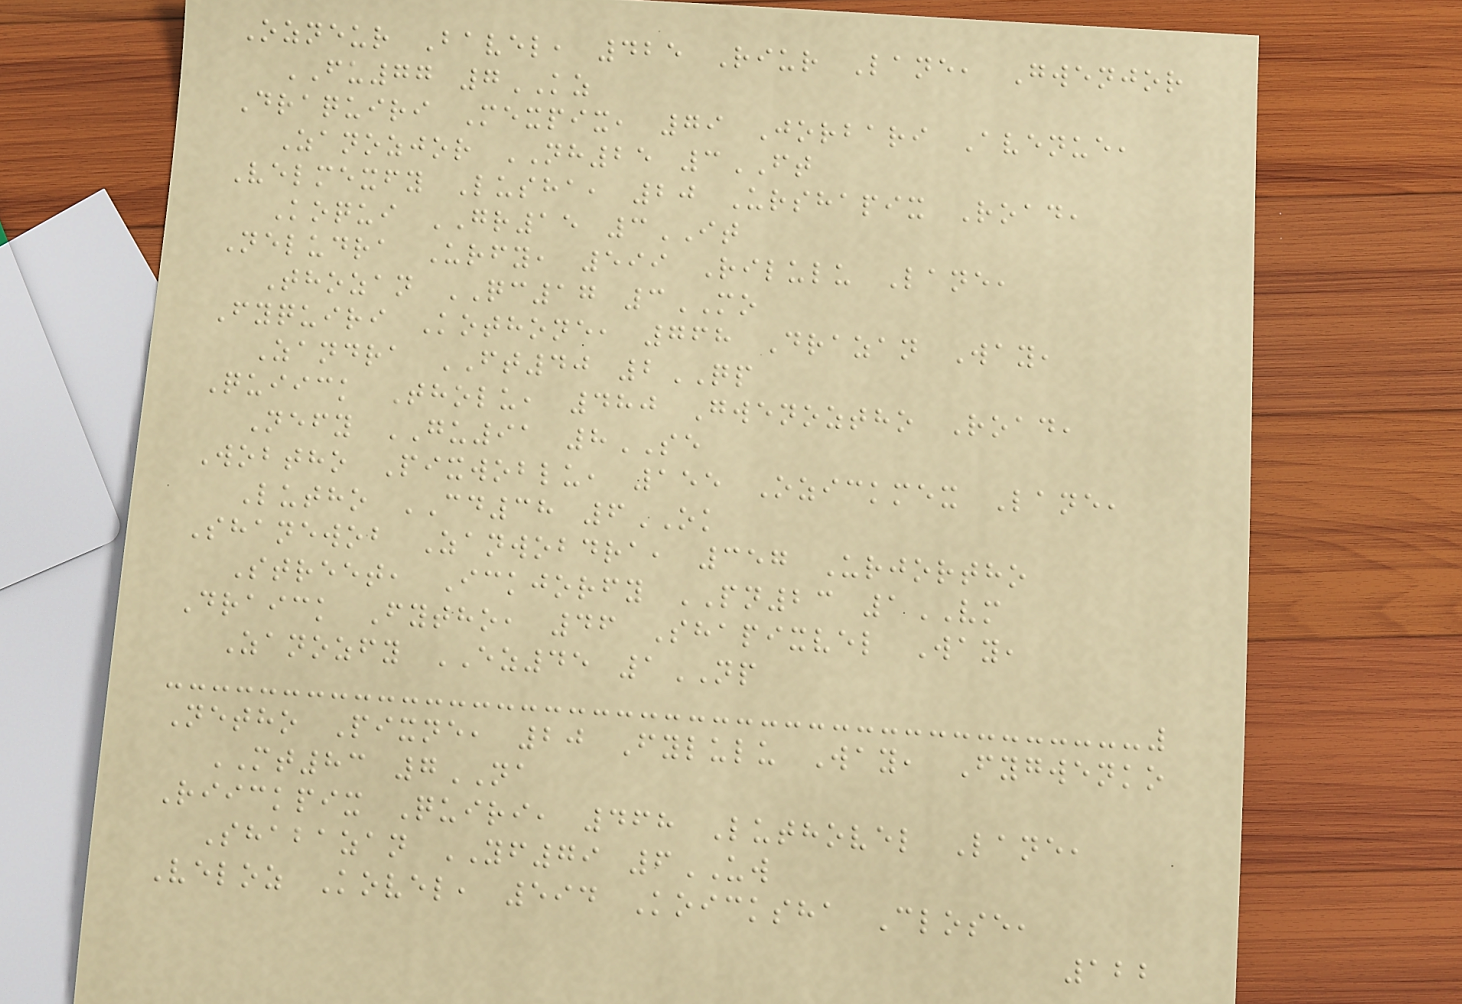Ozneur Bavel, 425 Riur Lane, Gwenjor
FU77 7KZ
Draquiri Mexpix, 79 Jorbari Avenue,
Zanozjor NH25 3FT
Velmexfy Lusha, 20 Urshapix Road,
Koqui GR15 3IT
Neludra Urfy, 599 Rilulu Lane,
Thozan QC17 3MO
Fyquiri Kothone, 768 Drazan Way,
Zandra FT40 2QP
Quiick Tholu, 480 Gwenoztho Road,
Nefy GU91 8SE
Wobtho Pixwoblu, 155 Ozickmex Lane,
Lutho CD38 6OK
Shanewob Zanwobdra, 357 Urjortho
Street, Ickjorfy PN23 1VM
Draick Fytho, 46 Shapixvel Way,
Zanozfy EZ45 1NP
Netho Pixne, 20 Fylulu Way, Fygwenko
MT83 7NA
Riickpix Quiri, 468 Luthovel Lane,
Shabazan YF79 6UW
Veloz Kovel, 594 Koicksha Close,
122
